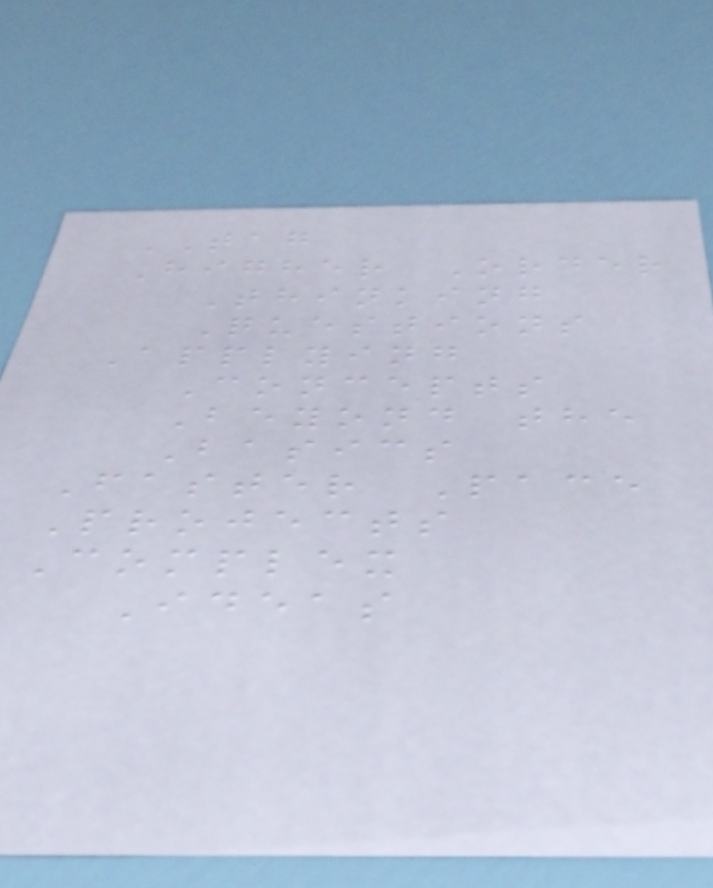TAG
Higher Order
Thinking
Questions
Applying
Concepts
Beyond the
Basics
Faster Pace
Projects
Complex
Ideas
